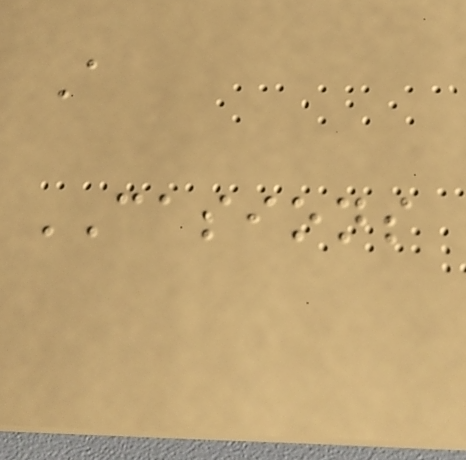A
CASIONS
